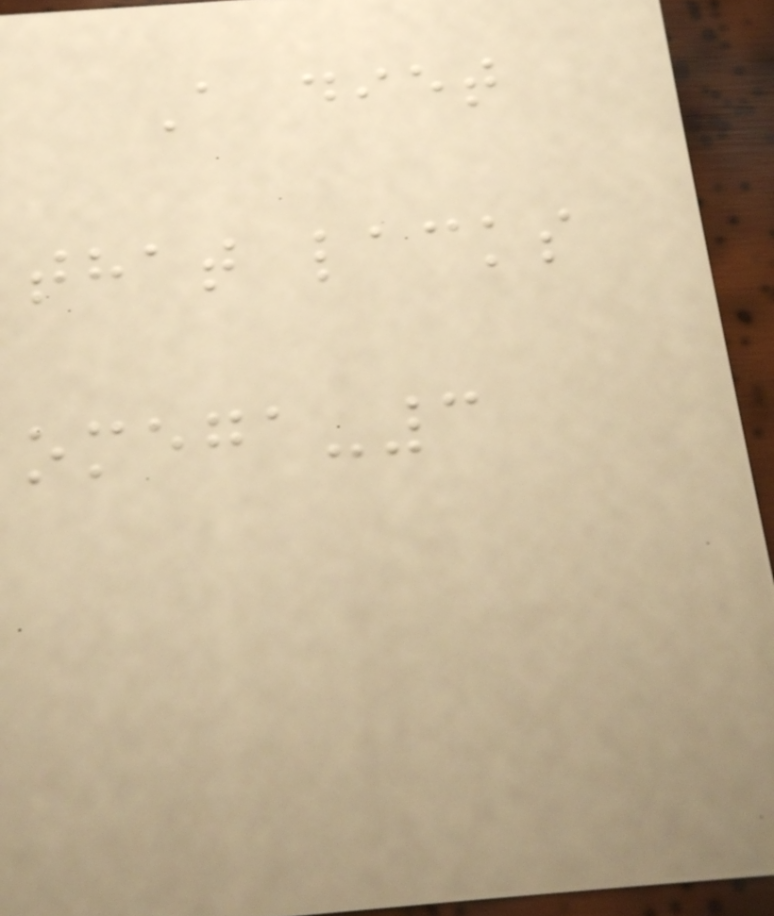A diet
that lacks
omega-3
